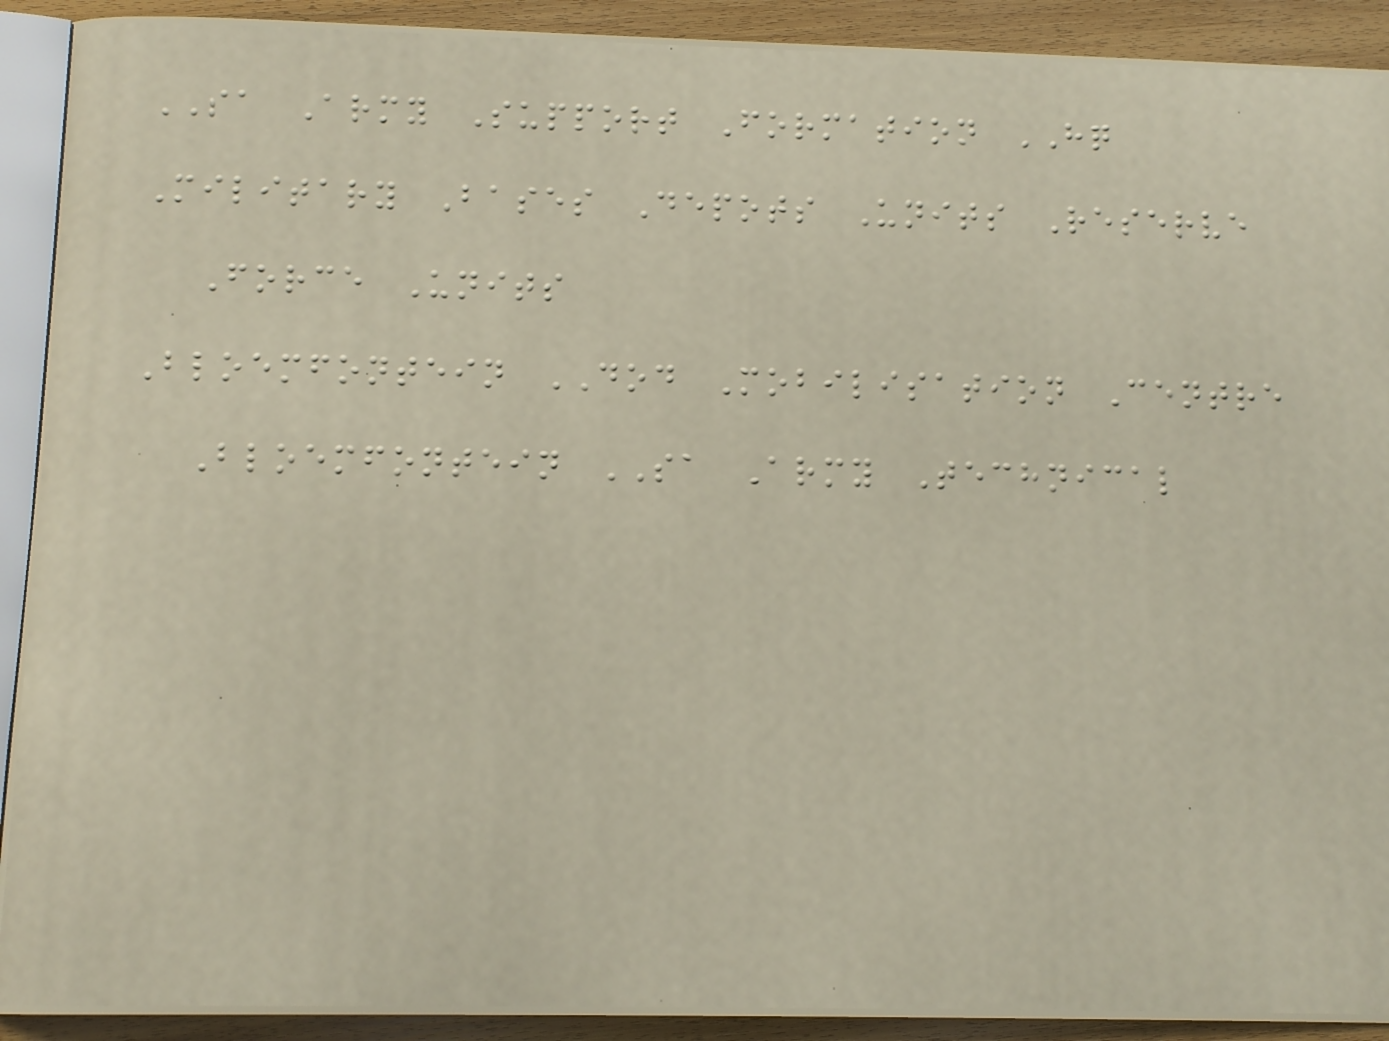SA Army Support Formation HQ
Military Bases Depots Units Reserve
Force Units
Bloemfontein DOD Mobilisation Centre
Bloemfontein SA Army Technical
